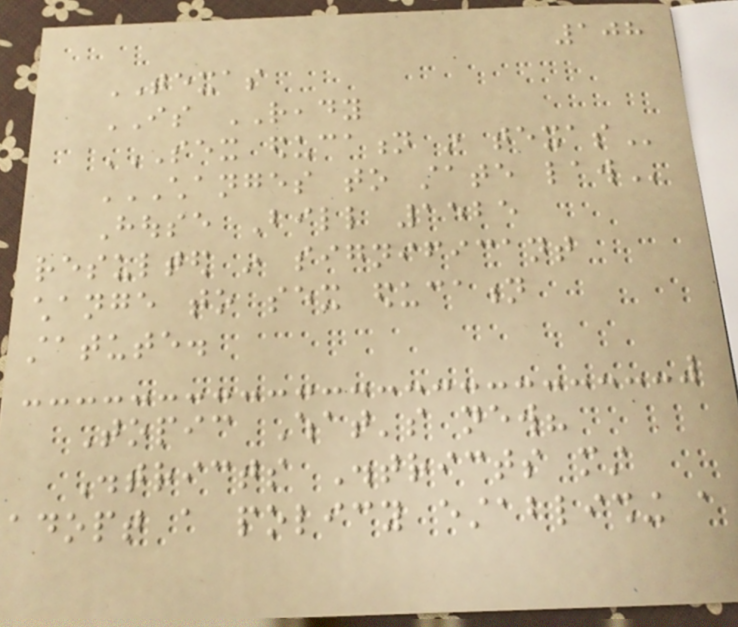108
TEXAS
IS READY
SEX EDUCATION IN TEXAS
CHANGES TO STATE LAW
House Bill 1525
resulted in significant
change to sex education
statute.
Topic What's new?
Districts Districts must
adopt a policy establishing a
